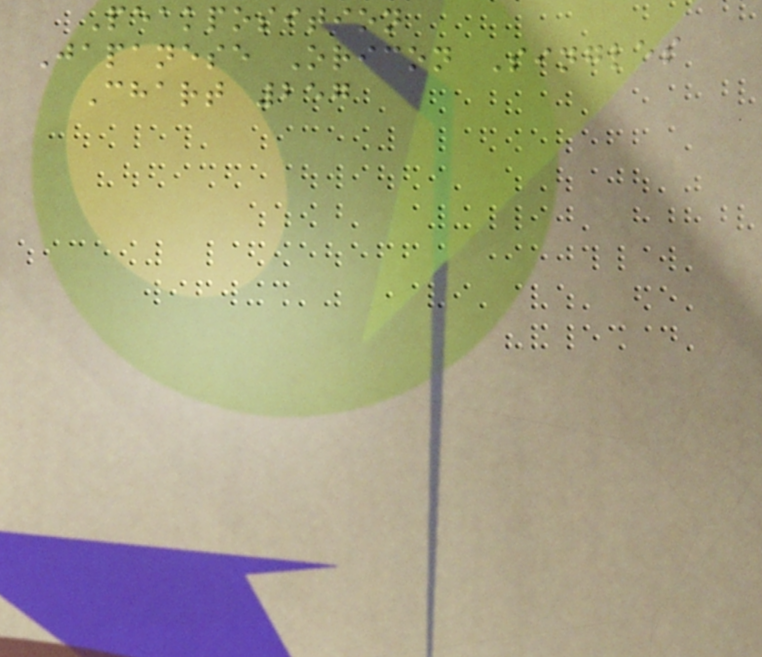Peakposition
Japanese Oricon Singles
Chart 257
